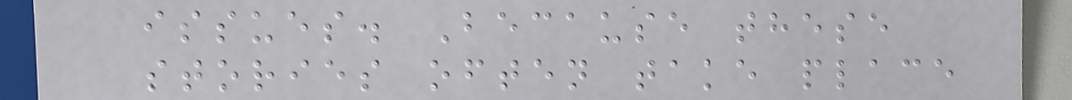issues. Because these
stories often take place
